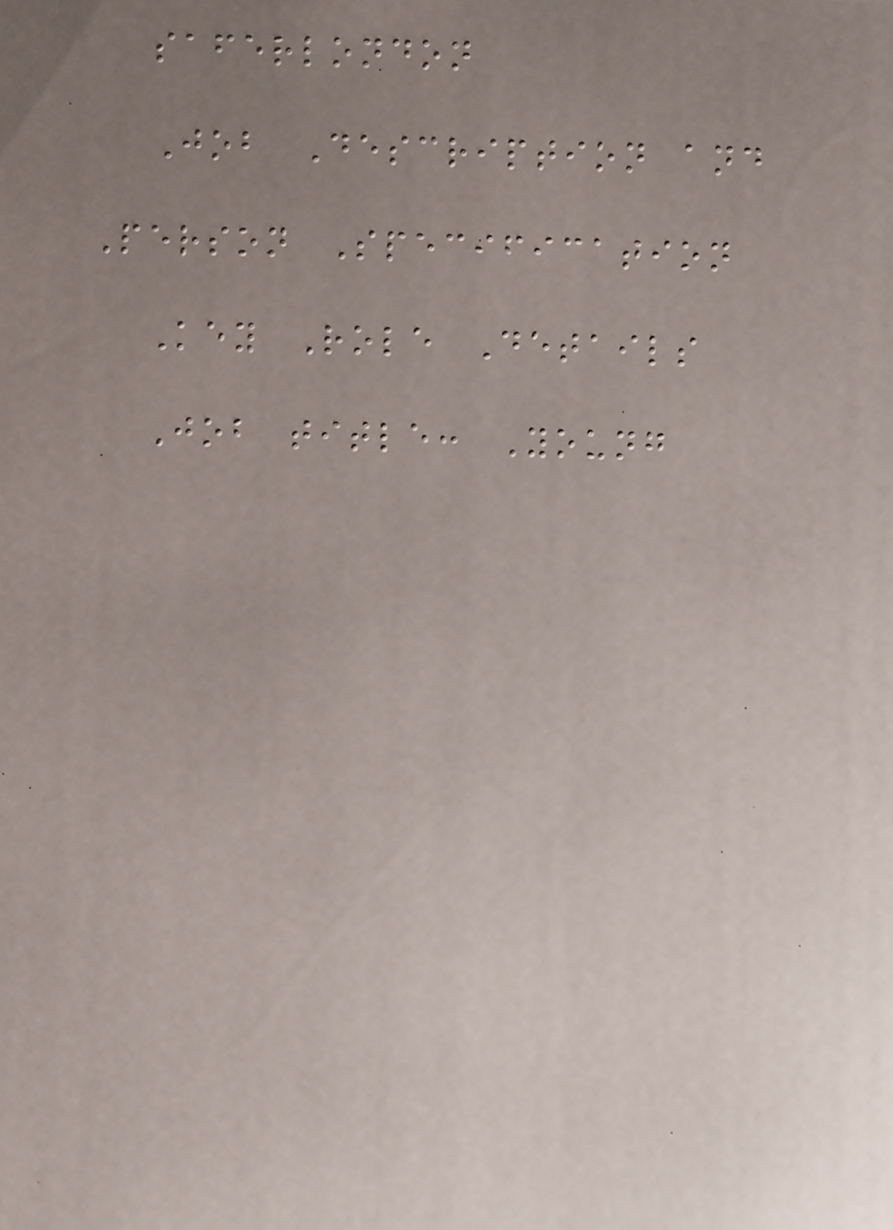saferlondon
Job Description and
Person Specification
Key Role Details
Job title: Young
